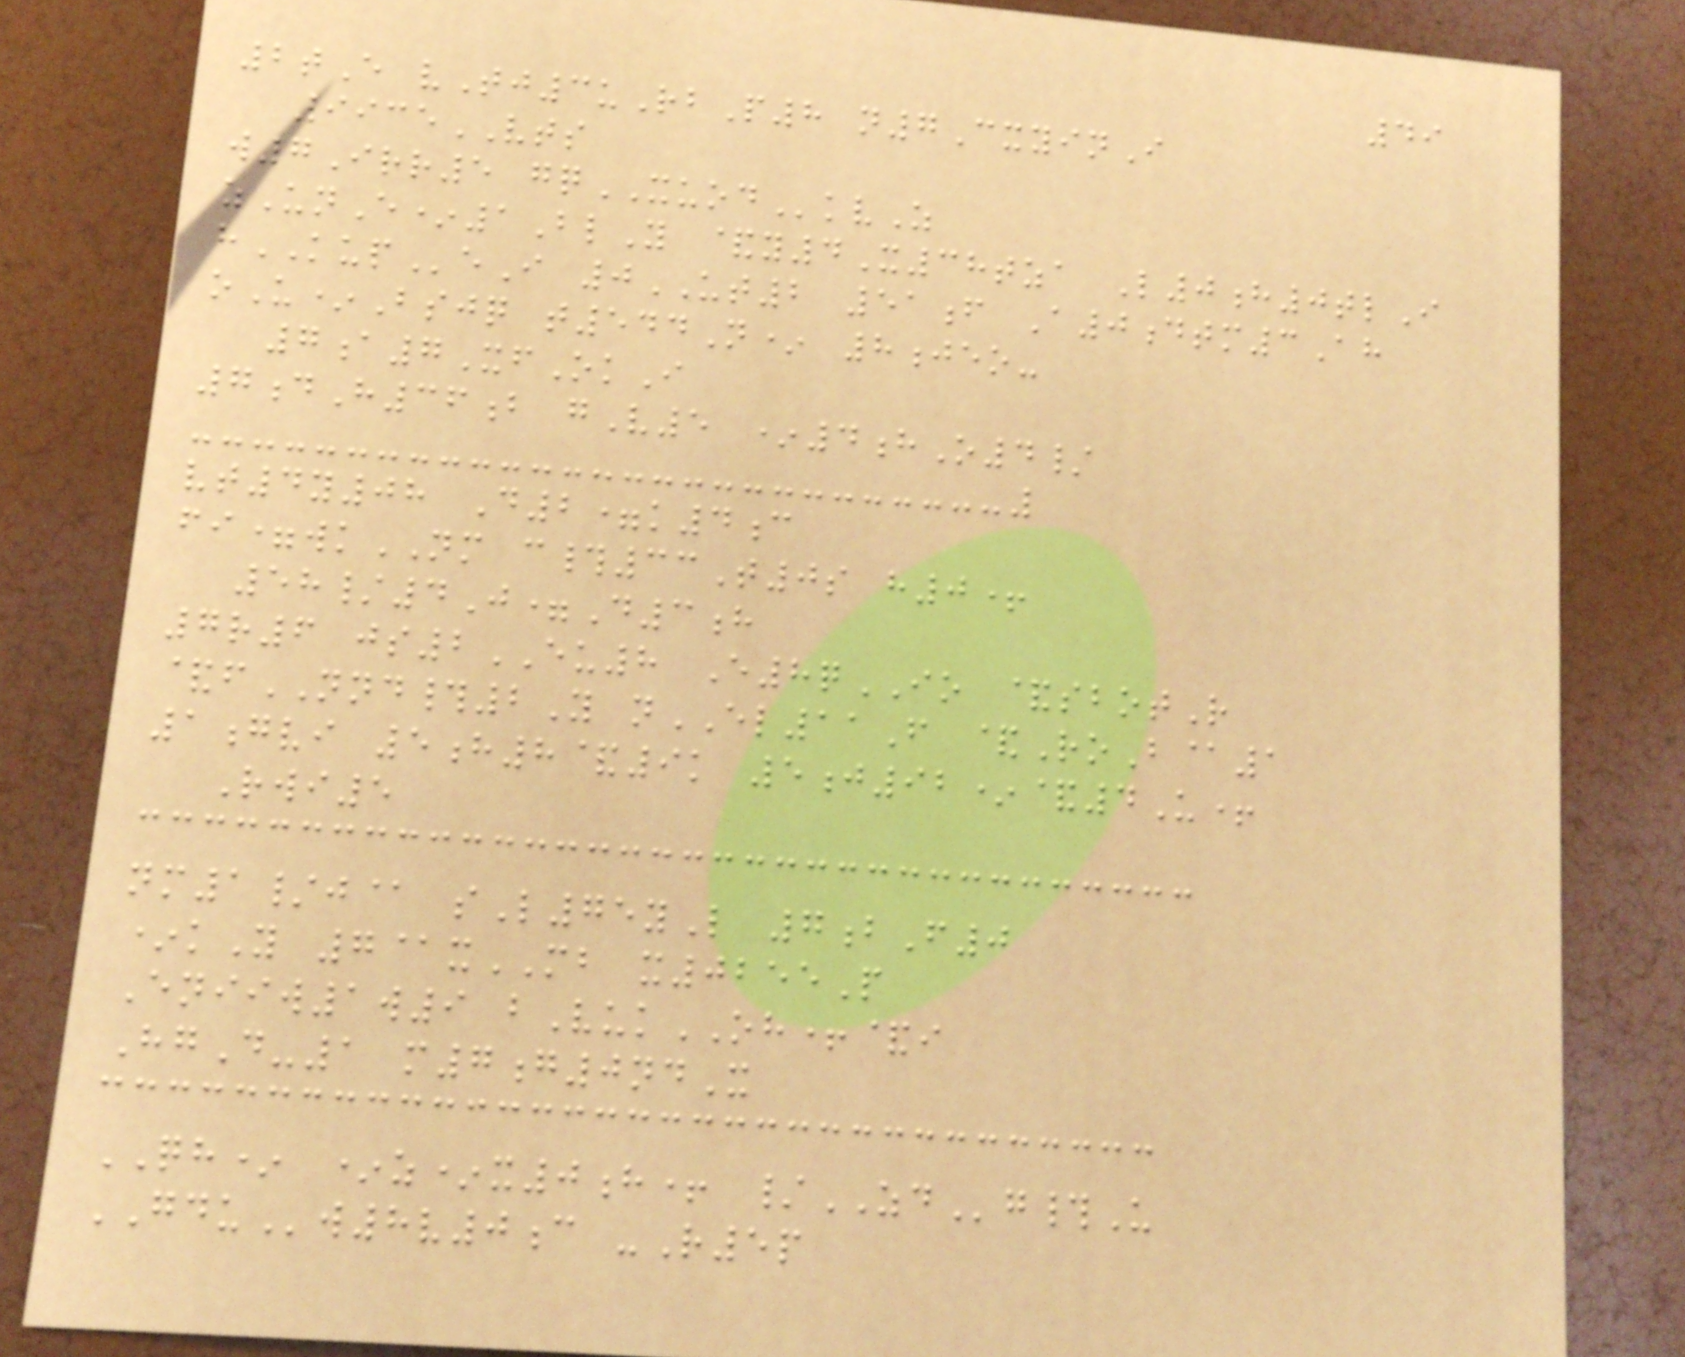49
2tE vTj3uRbP8 n7CxyinI
9935VTS
w7Irr5 gqXUODkvZ
zUnE*1BlY &y4X38tza L0h0tlI
hKUPeI 0UT2 51f A0dtm3Ah
oU*Bsjq t544N* 8jeo-
7a7XfOkI
7dH36b gV5 *4hO4/
vt4y08 D2=k4c
fi=wkNM c#33T0s h0+
58/4J=D3h
7r6 js2EU8 E8qIO &sbotR
&fNND#2Y nEL11F &RoB@1
1gvi 5h8&9k 5j92*&4U+
Rwi5
nm1/j@ sL75yL 7bF0
*kY 7@xMB x0255P
Eniiw1w9 bVukOH+&i
HgD-1 m7g0ndX
QH* *z*x0h+ /ZDg#U
GDUw8v0c -R5p
